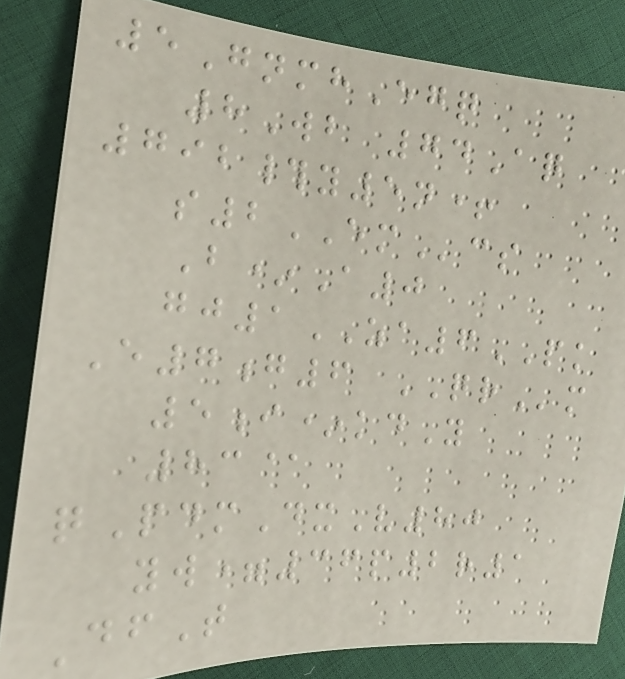5GnmhEgq
8Wb 74Aq
792#y5n+
s2EMcs
B*A0
gj1ZA6PK
E7g6 QRm
5i*kdY
83@
qPdmDxV80
yw=36p2r1
DfT
